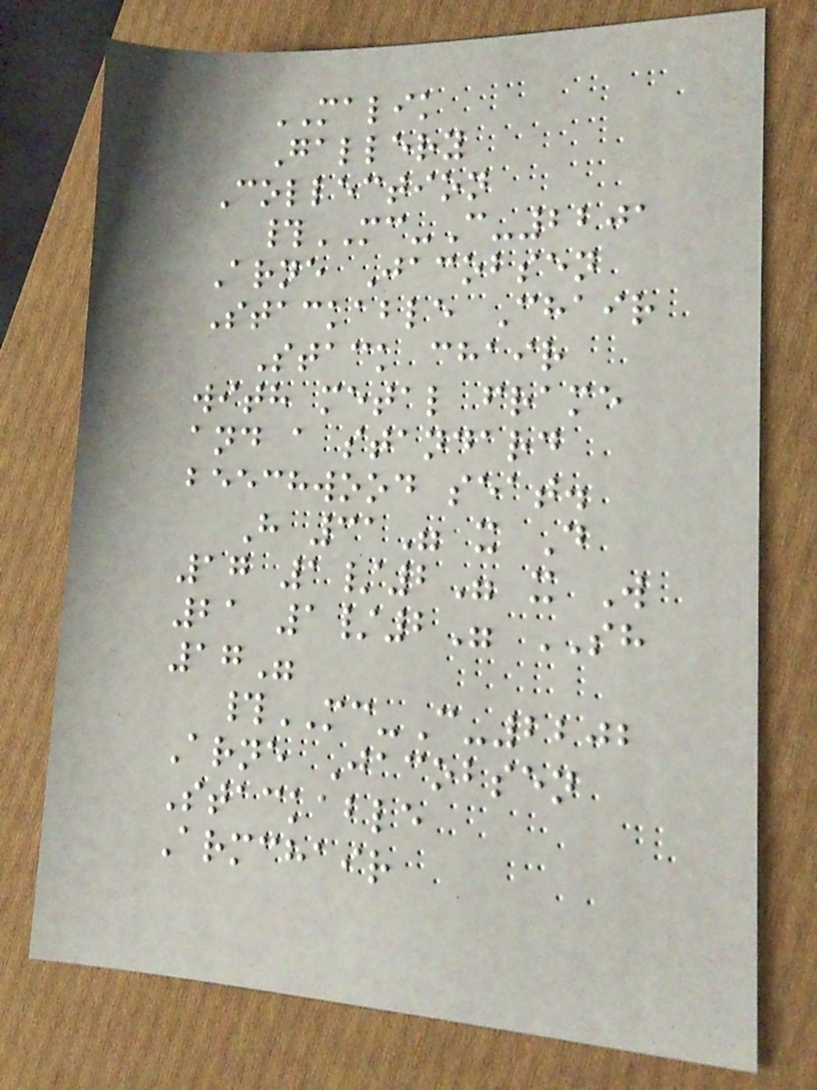MALIK
Gallery
Collection
#MC-C-2201
Arne Jacobsen
Stackable Chair
Stack chair
with metal frame
and a standard
beechwood seat.
H 31" x D
17 1/2" x W
21 1/2" SH
17"
#MC-C-2202
Arne Jacobsen
Stackable
Armchair
